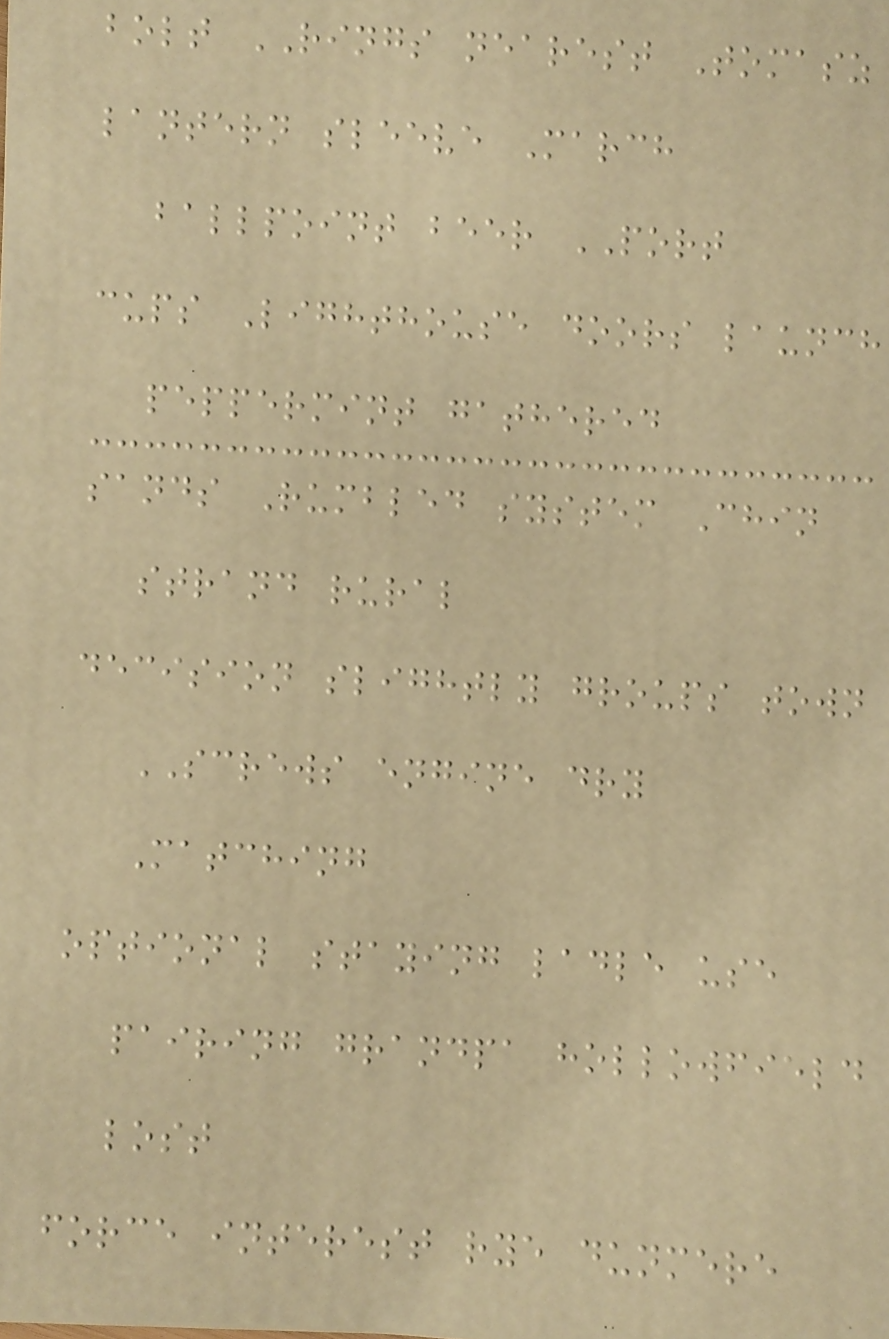bolt RINGS nearest Tomasz
lantern sleeve March
ballpoint beer PORT
cups Lighthouse doors launch
peppermint gathered
sands Rumbled system Chin
strand rural
decision slightly groups town
SCREWS engine dry
Matching
optional staying ladle use
pairing grandpa hollowfield
lost
force interest rye dunmere
